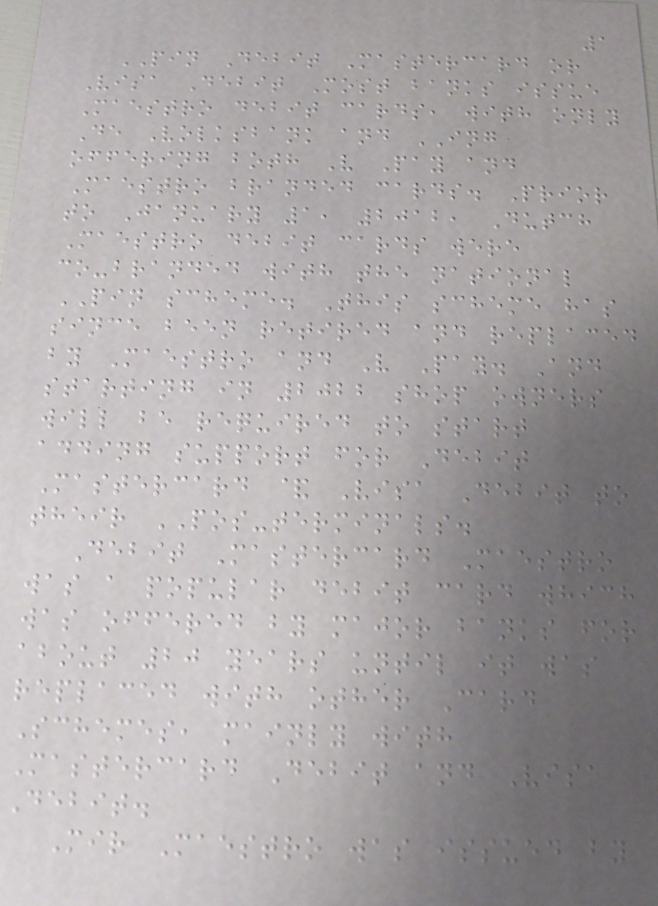1
PIN Debit Mastercard or
Visa Debit Most banks issue
Maestro debit cards, with only
De Volksbank and ING
offering both V Pay and
Maestro branded cards. Prior
to January 1, 2012, Dutch
Maestro debit cards were
co-branded with the national
PIN scheme. This scheme has
since been retired and replaced
by Maestro and V Pay. And
starting in 2022 shop owners
will be required to start
adding support for Debit
Mastercard & Visa Debit to
their POS-terminals.
Debit Mastercard Maestro
was a popular debit card which
was offered by major banks for
about 20 years until it was
replaced with other Card
Schemes, mainly with
Mastercard Debit and Visa
Debit.
Mir Maestro was issued by
